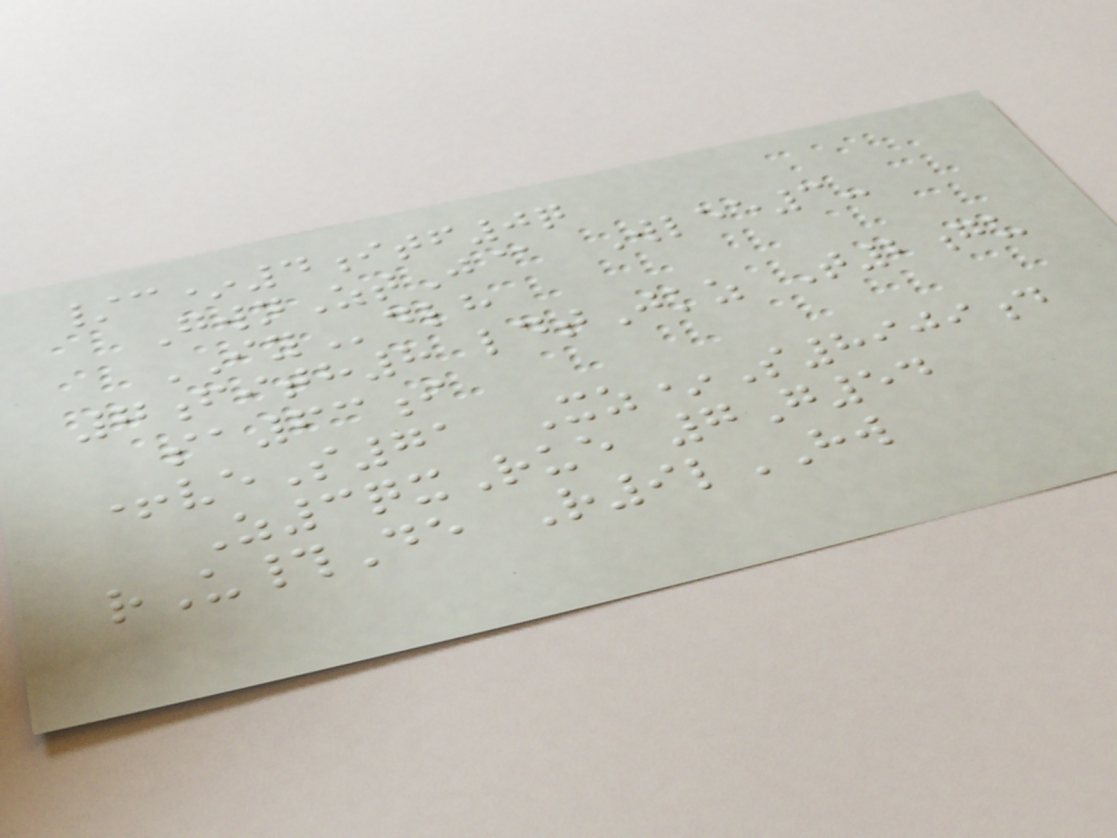/c*4itf0q
GwnZtJ@ Wlee3-
IYdlh
7fith8 ldtJkz T2gu
sa63i
+veS71 Xz*S8909d
Z3qxRue 7G54
rU#De R9lHW
